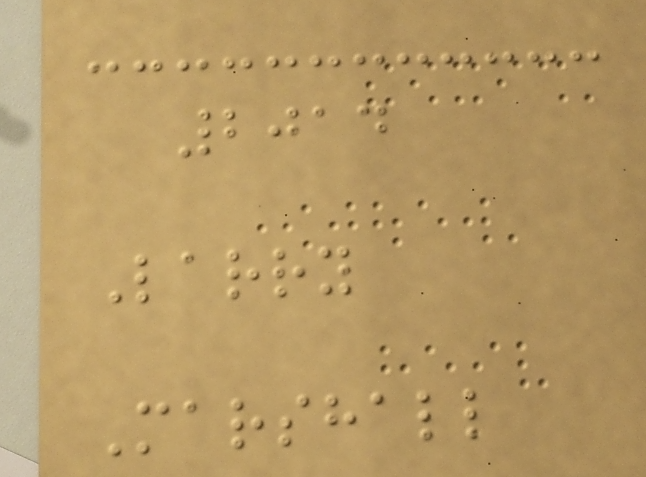2014
Larry
Marshall
